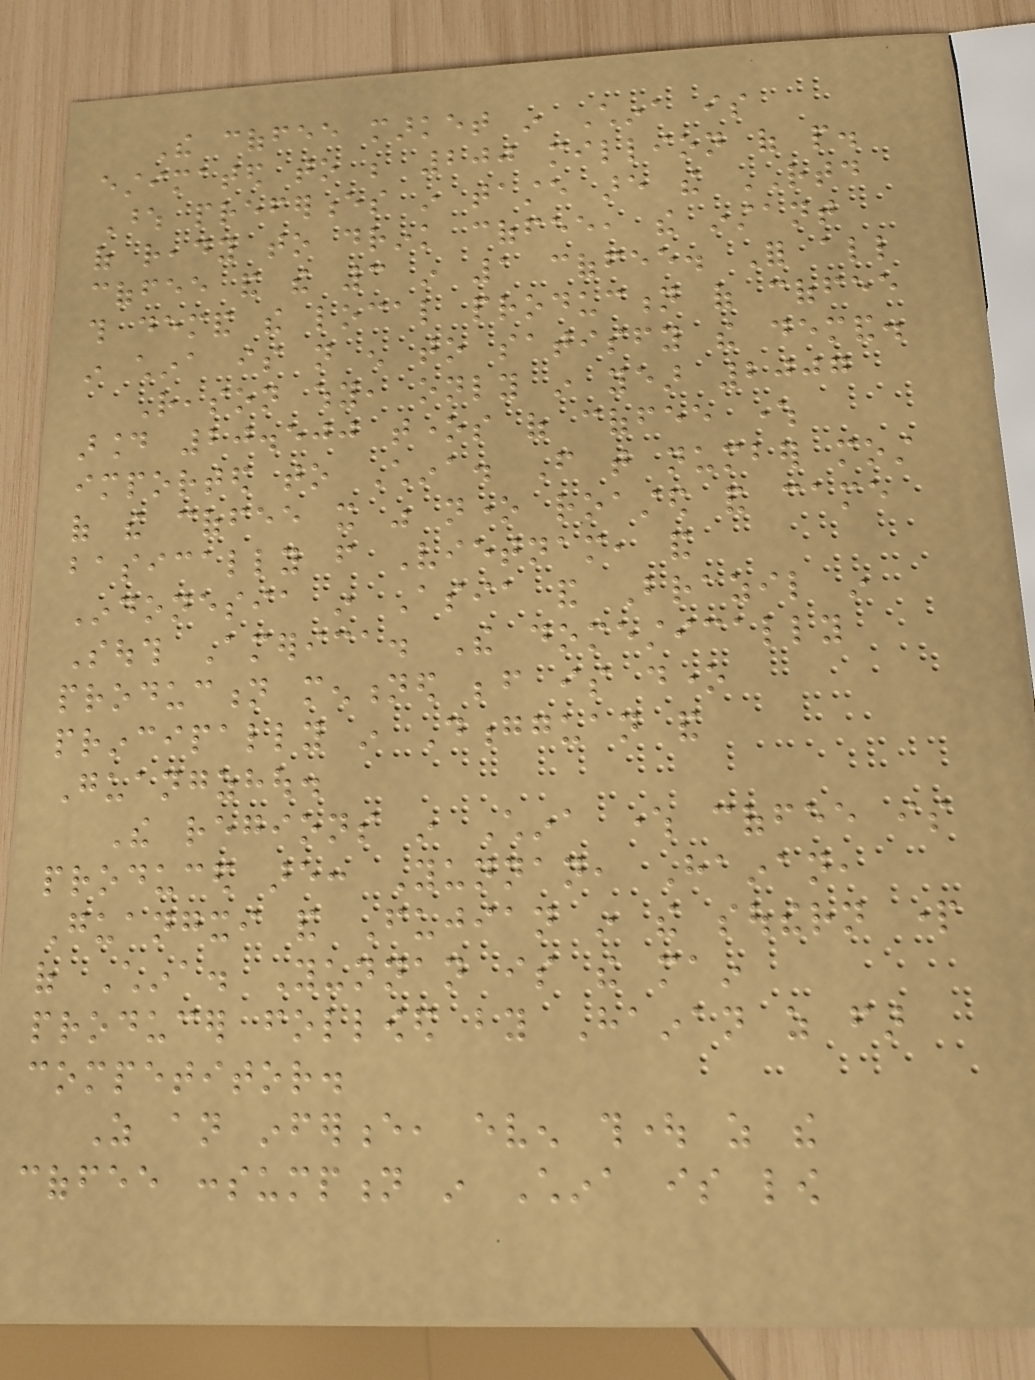The coffee market in China is
estimated to be 200 million of people.
Whose preferences in taste are the RTD
of ready to drink coffee, the instant
coffee and the 3 in 1 coffee. For all
this demand the local production of coffee
in china is not enough to satisfy the demand.
Reason why, only in year 2007
around 20.500 tones of coffee where
imported to China. From that number most
of the coffee it was none roasted and came
basically from Vietnam, and
Indonesia in Asia and Brazil in
South America. The domestically
production mentioned before is done
principally in Dongguan and
Guangzhou.
The regions in China where coffee is
produced are: Yunnan, Hainan,
Guangxi and Fujian in the southern part
of China. Yunnan is the main
producer followed by Hainan as far
competitor.
As an inference, even thought as the
coffee consumption in China is low
